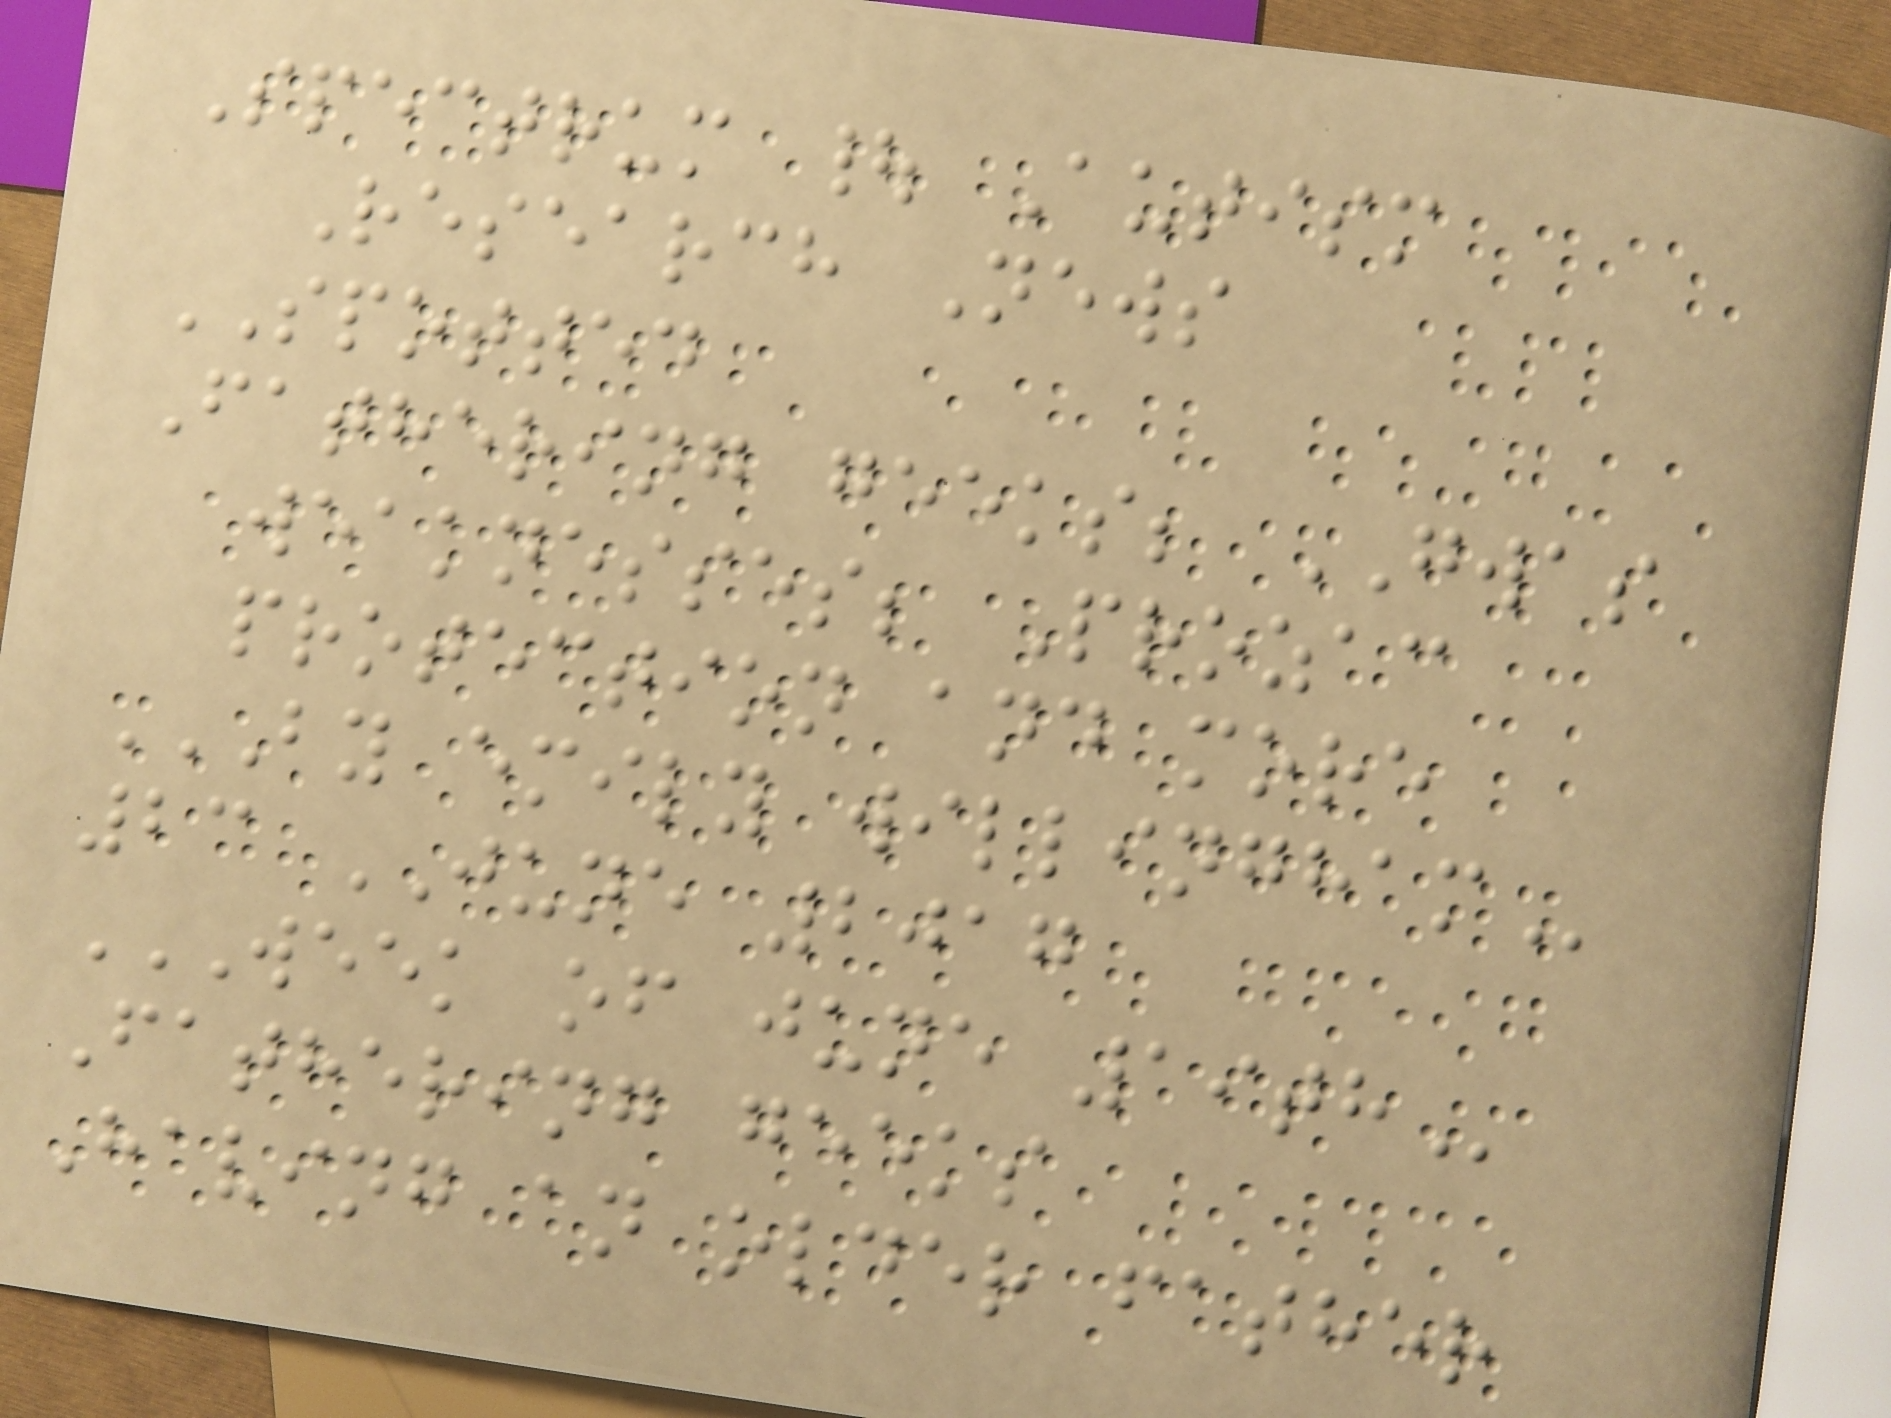Spectrum | Autism
Research News
SPOTTED
Fathering geeks; GWAS
weaknesses; Prozac
protection and more
BY EMILY WILLINGHAM
23 JUNE 2017
WEEK OF JUNE 19TH
Fathering geeks
Having an older father
